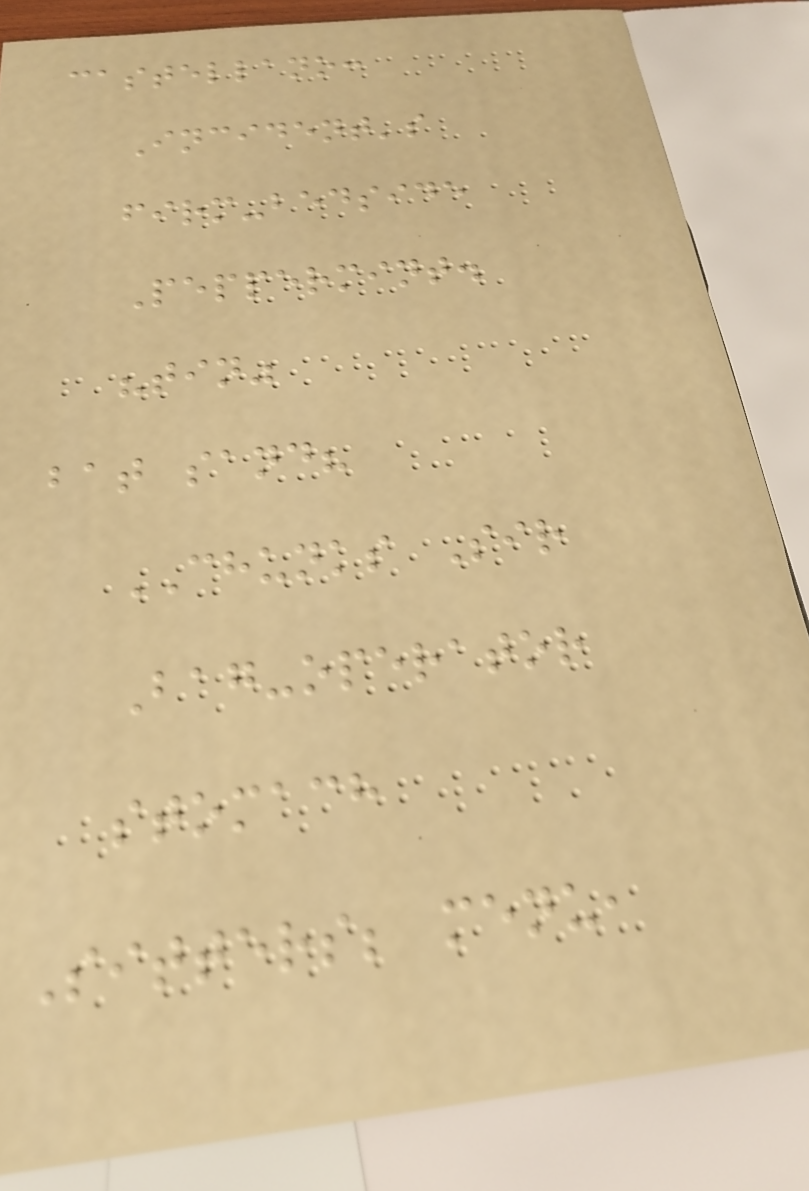castellano:
Incident's
firm-bedside
Peppermint.
"tin"
bat sand?
CHUNKS Sir
Bag-operator
stomach
Sitters; menu,
